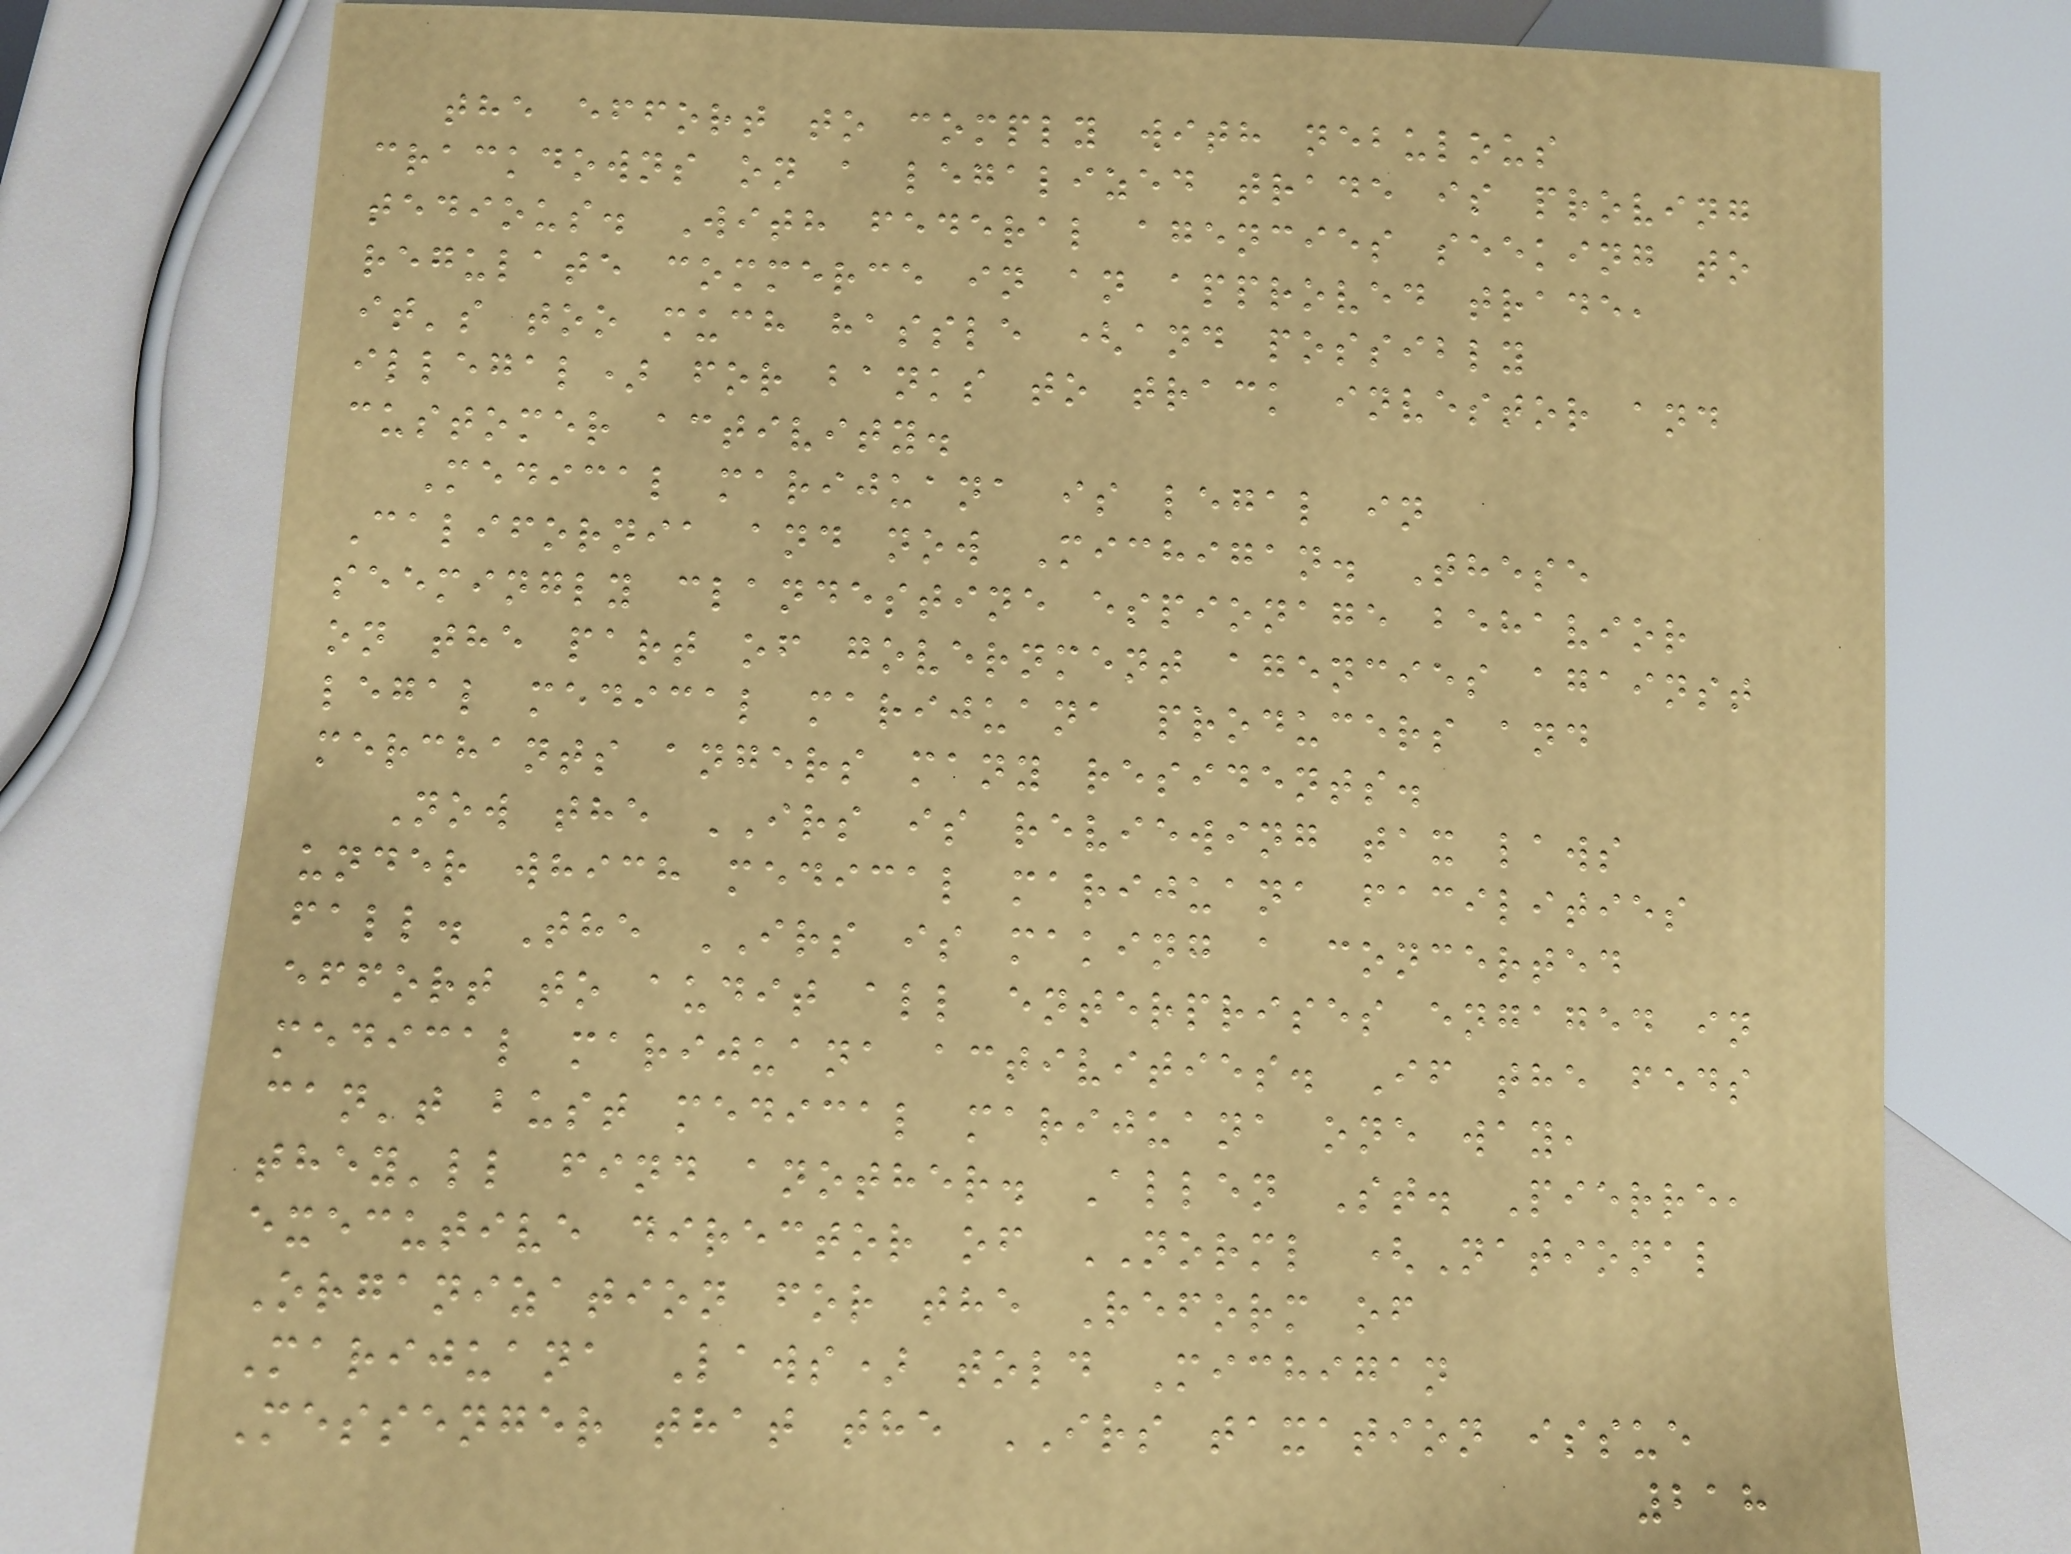the effort to comply with nebulous
crackdowns on a legalized trade is proving
tedious. With federal agencies seeking to
regulate commerce in an approved trade,
it's too much hassle (and possibly
illegal) for banks to track investor and
customer activity.
Medical marijuana is legal in
California and now Michigan. These
seemingly clandestine espionage behavior
on the part of government agencies against
legal medical marijuana producers and
merchants angers many residents.
Now the IRS is reviewing tax laws
under which medical marijuana facilities
fall. The IRS is making a concerted
effort to audit all enterprises engaged in
medical marijuana activities. If the feds
can't bust medical marijuana one way,
they'll find another. Allen St. Pierre,
executive director of NORML (National
Organization for the Reform of
Marijuana Laws) told Michigan
Messenger that the IRS taxation issue
218
